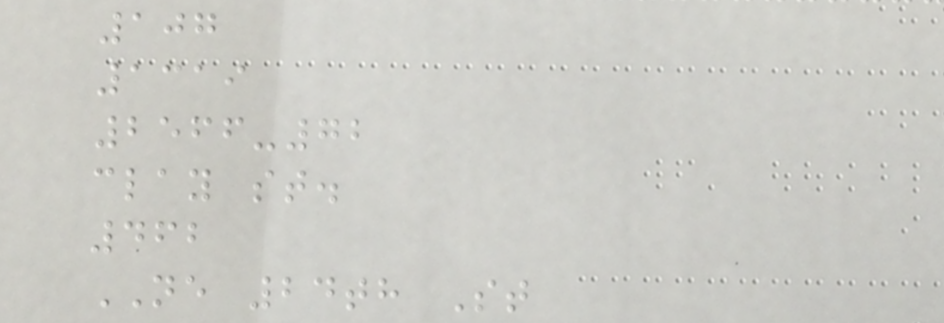107
1319
2566-72
clay st.
462
NE 24th St
